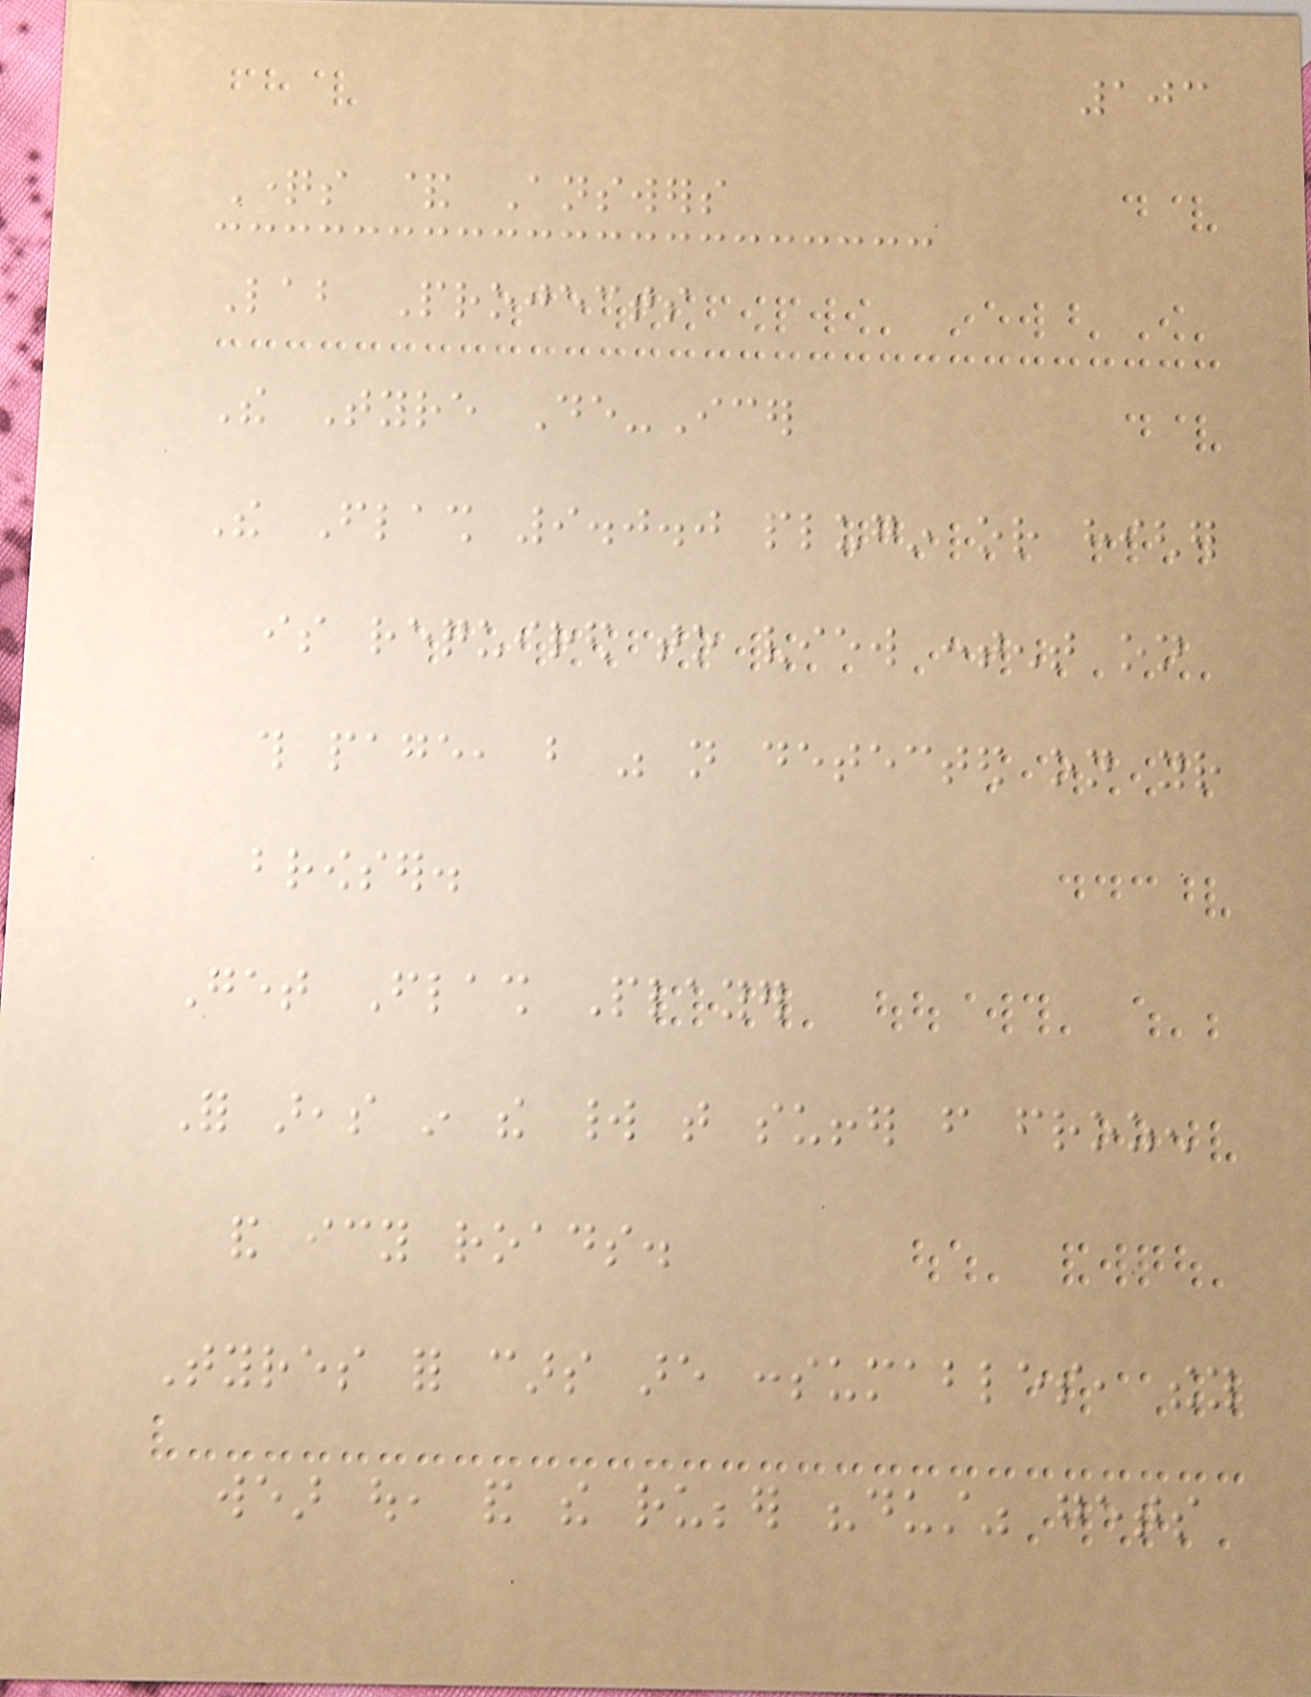103
Questions & Answers
Lab Projects
The Tyre De-Icer
The Flash 9.0.0 plugin or higher
is required to view content on
this page, but was not detected on your
browser.
Get Flash Player
For areas in the world that suffer from frozen
and icy roads.
Tyres for cars are consumables, they
wear out, and the rubber "dust" gets
